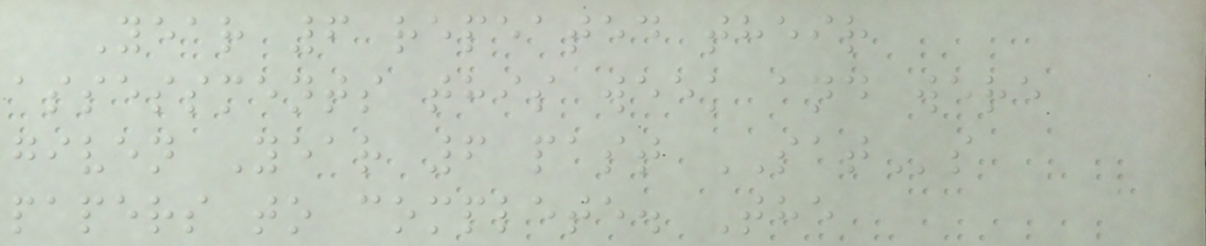Year 6 repeated their
assessments this week and were
given Year 6 past SATs
papers to complete. The
